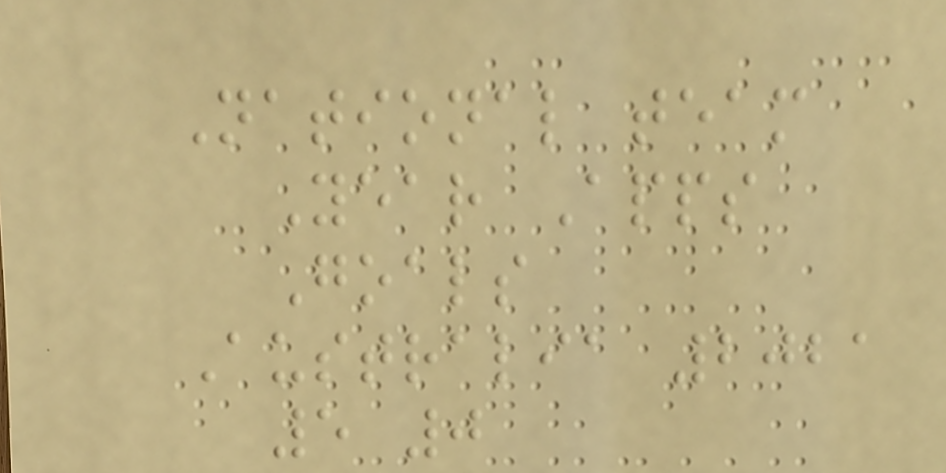National team
Year Apps
Goals
Australia 2021
5 0
